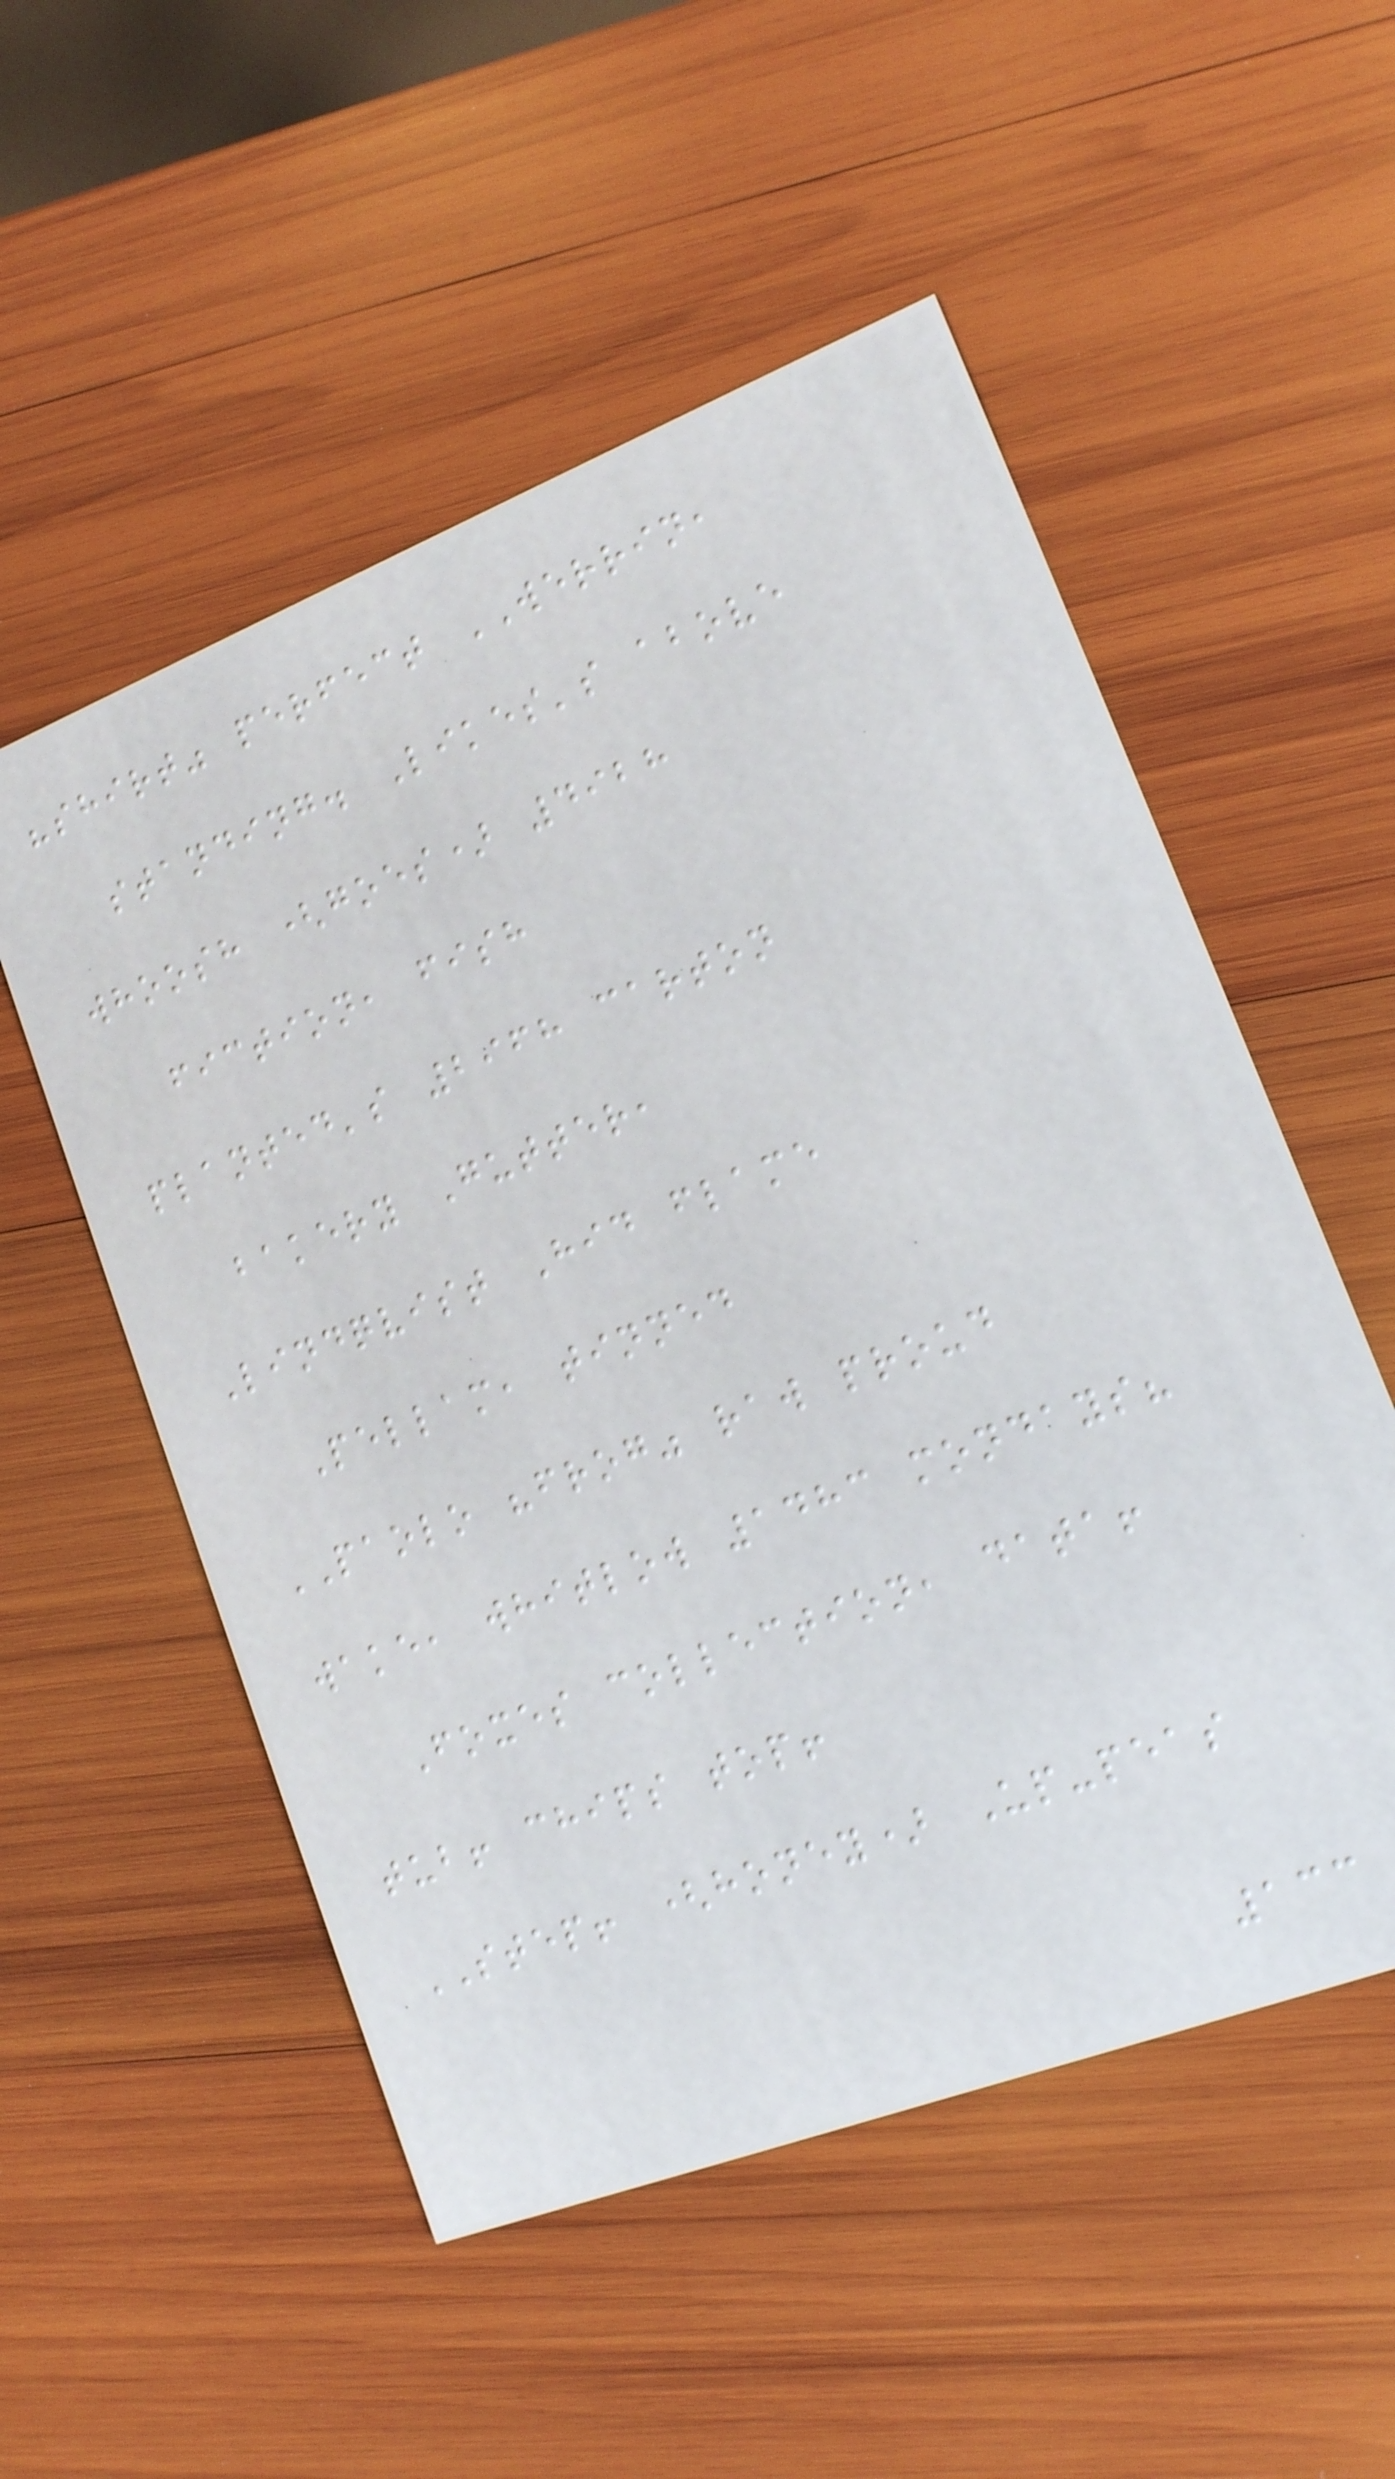"shirt" perfect WERRIN,
standing. Likes's above
whoosh (goes) 4928
fiction, fish
planted's 2968 carton
bakery Gutter,
Lindqvist Hid flame
Pellam, tinned
PAOLO "frog" raw proud
wake, whitlow 1483 mondays?
Foxes collection, data!
tub! chips top!
STEP! (honey) Up-peas
133
